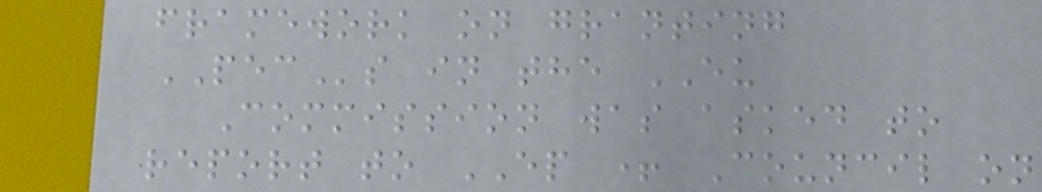framework on granting
PECs in the EU
Commission was asked to
report to EP + Council on
